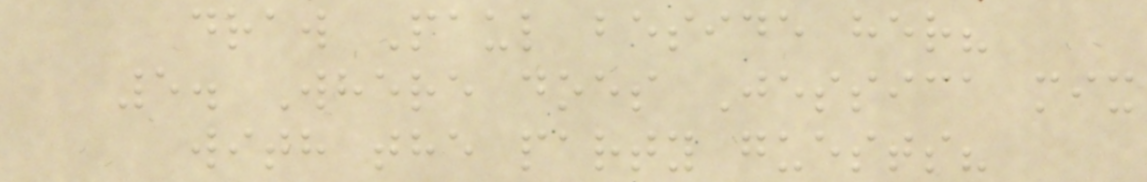draw Paul beside her?
5. Where does Jessica mix
with the party guests?
